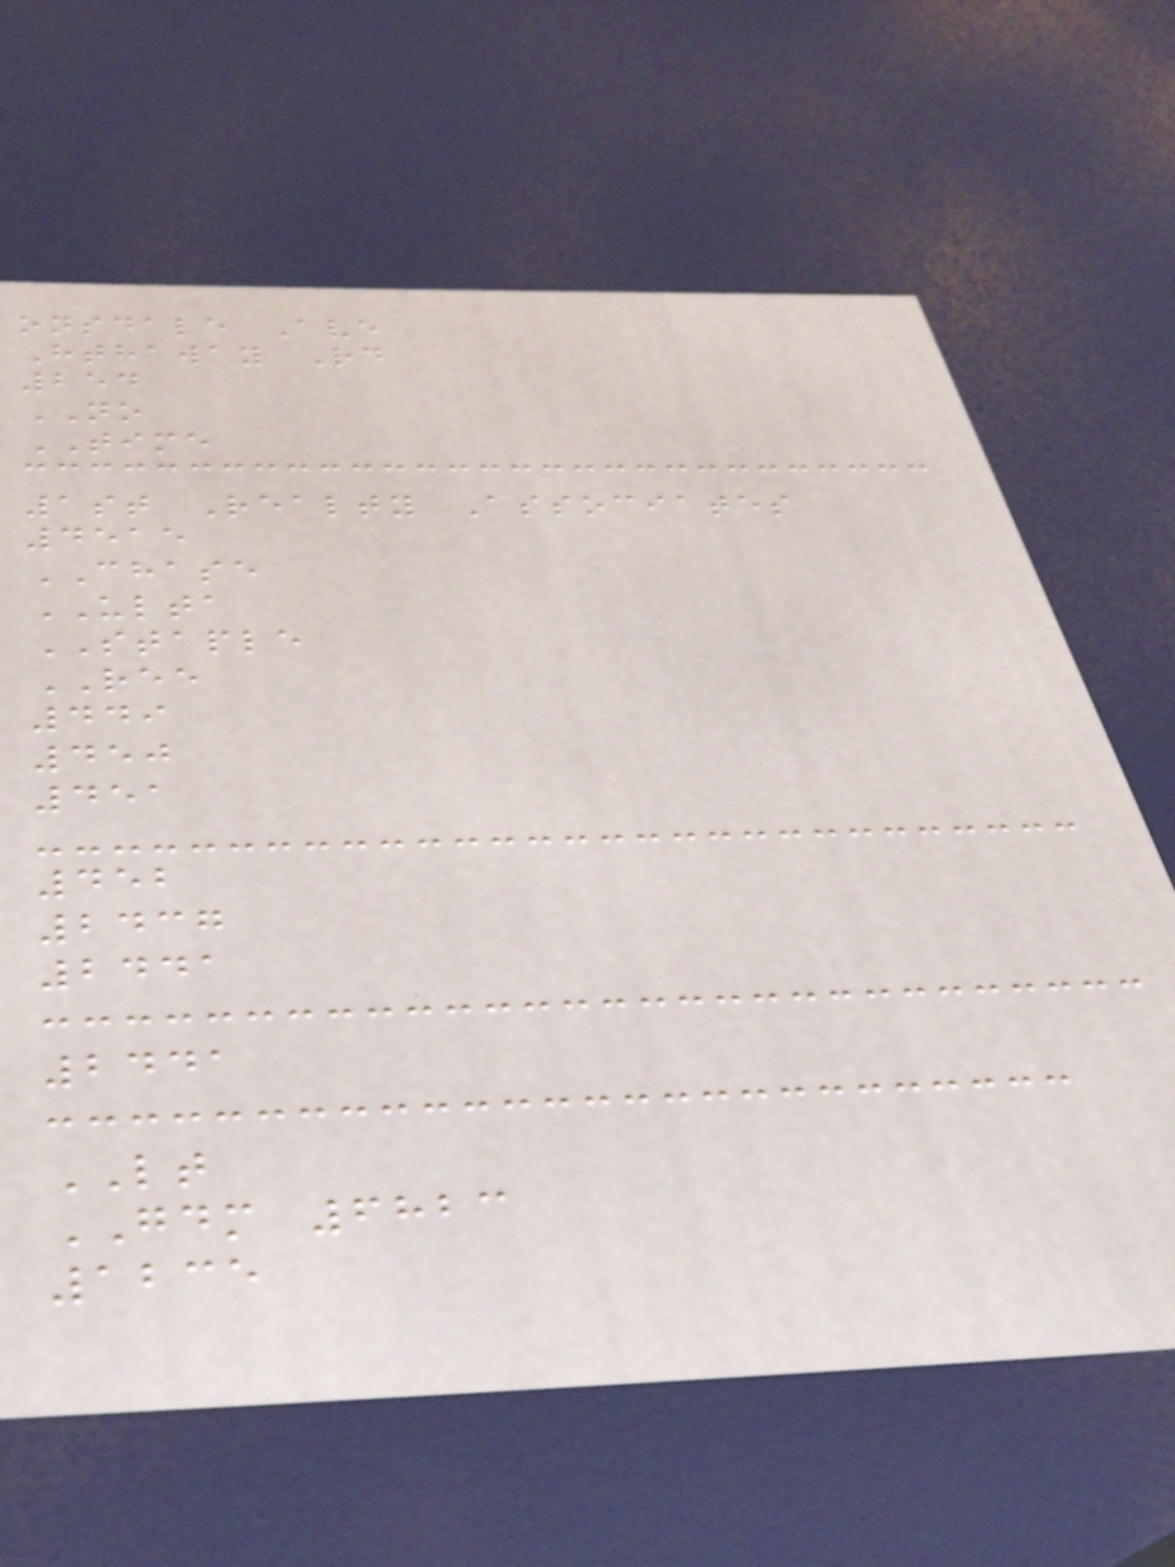onsdale Ave
Hthaway Rd
254
NO
TIME
1st Realty Associates
4515
CHASE
ULTA
STAPLE
REE
449
450
451
452
2437
2441
2441
LT
GDM 6823
1235
